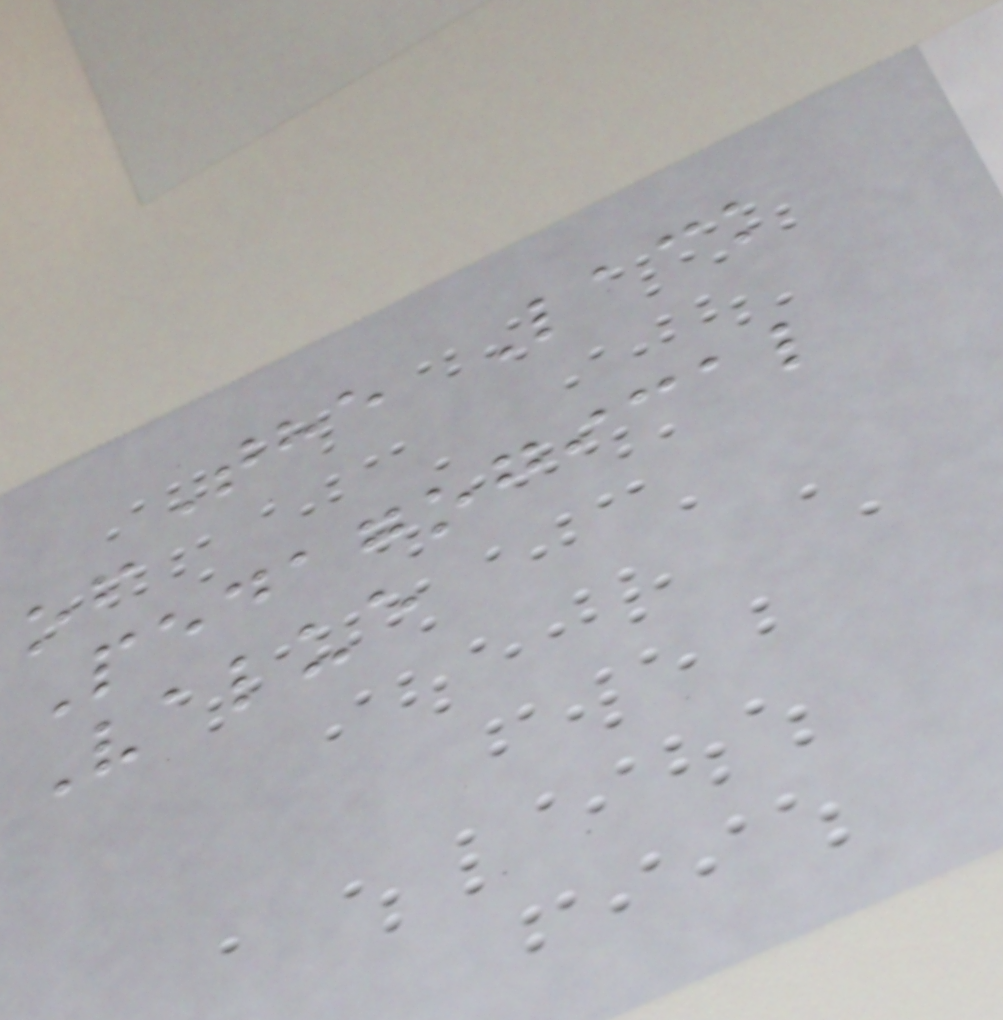The Lack
of
Pedagogical
Value
